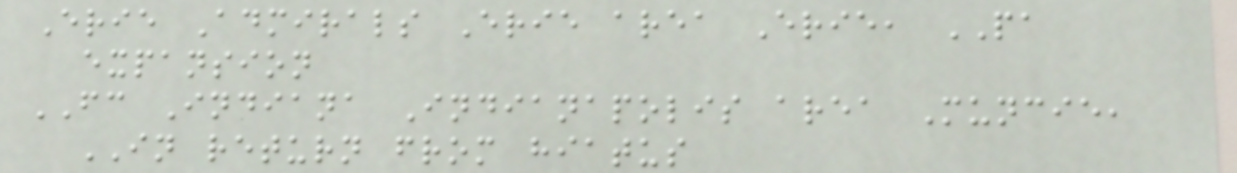Erie Admirals Erie area Erie, PA
expansion
FC Indiana Indianapolis area Muncie,
IN return from hiatus
